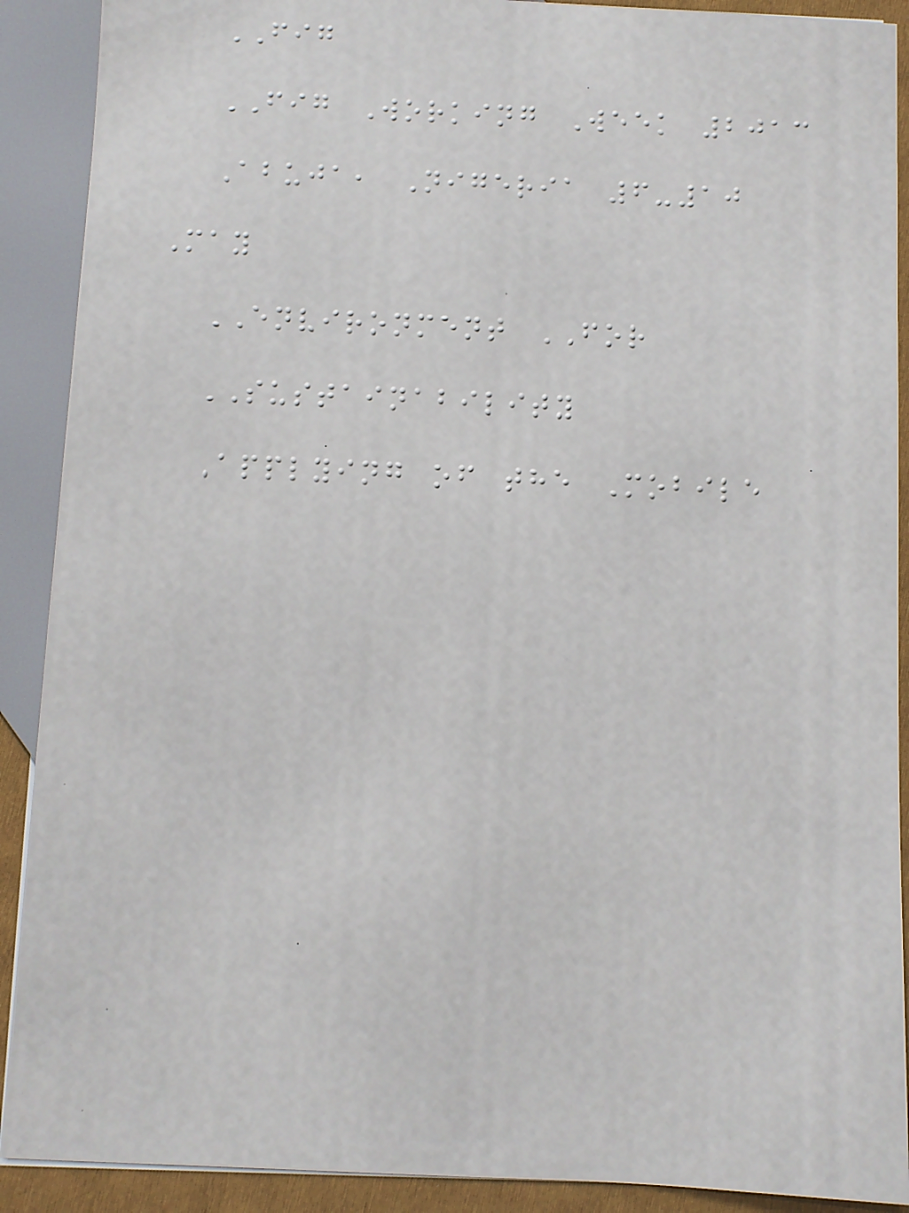FIG
FIG Working Week 2013
Abuja, Nigeria 6-10
May
ENVIRONMENT FOR
SUSTAINABILITY
Applying of the Mobile
